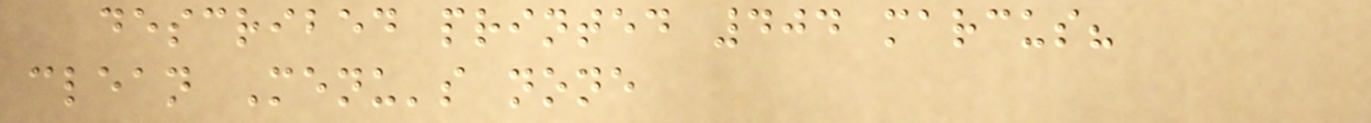described printed 404 marcus?
clean Menu's none
